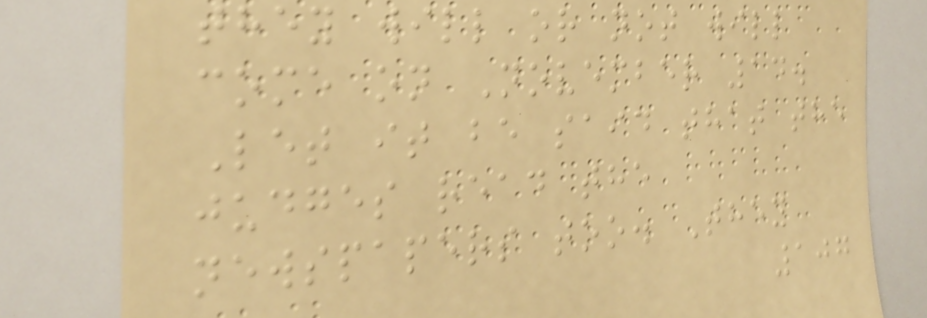they will or not will
come on November 14.
Let it be said that the
judges read the
newspapers too. They
107
